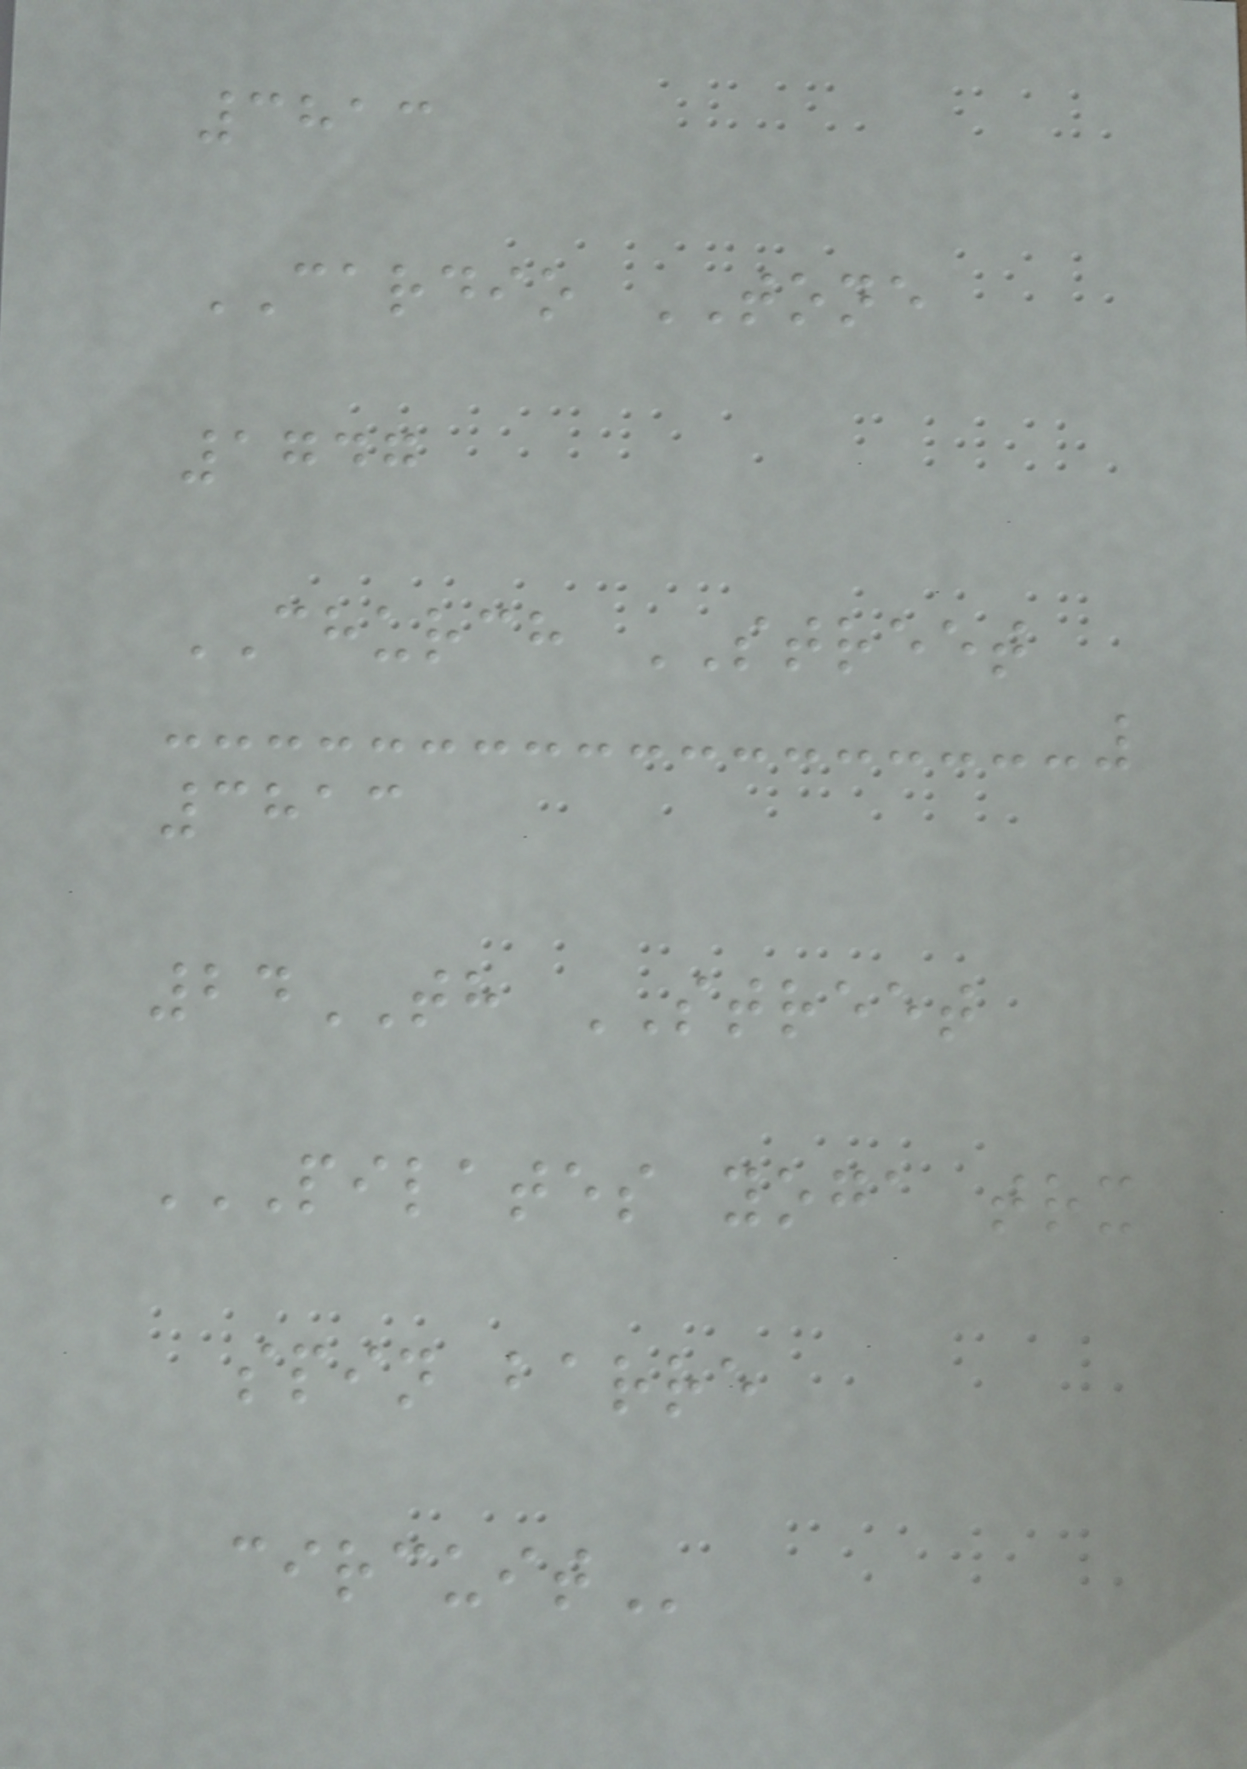3813
CARDIO TONE
1747
CHURCH STREET
3813
24TH STREET
PILATES YOGA TRX
SPIN BARRE
CIRCUIT
